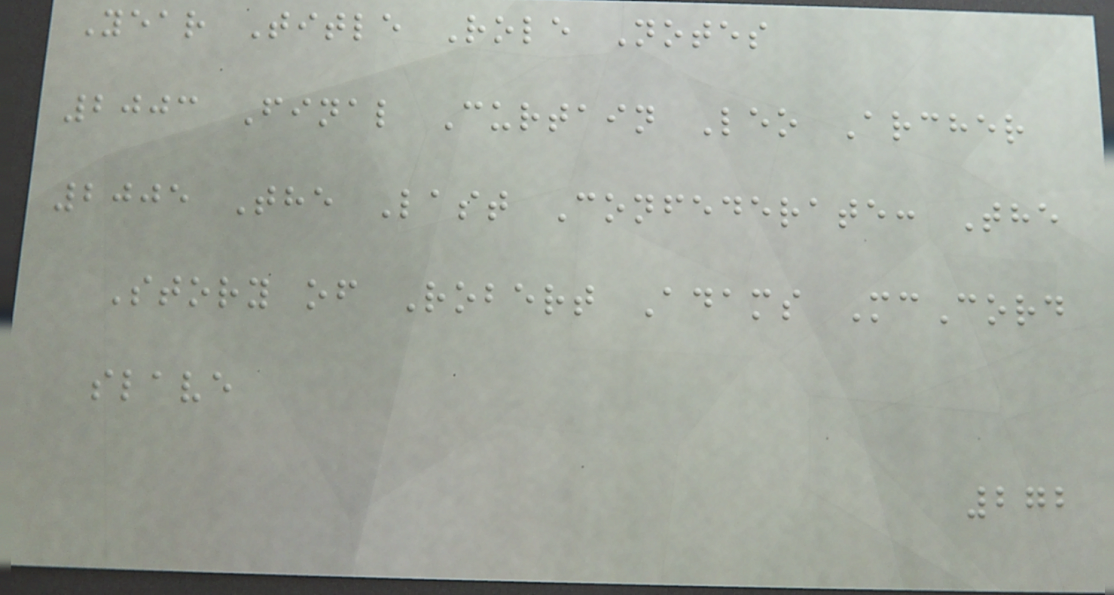Year Title Role Notes
2003 Final Curtain Leo Archer
2005 The Last Confederate: The
Story of Robert Adams McCord
slave
272
